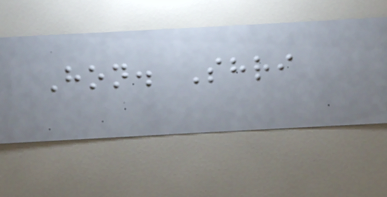Hon. Shri
